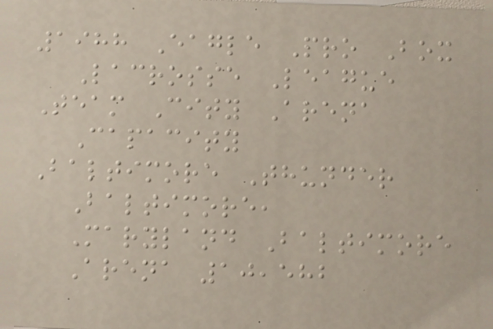1988 Eagle Pro Box
Lacrosse League
Team City Arena
Capacity
Baltimore Thunder
Baltimore,
Maryland Baltimore
Arena 10,582
